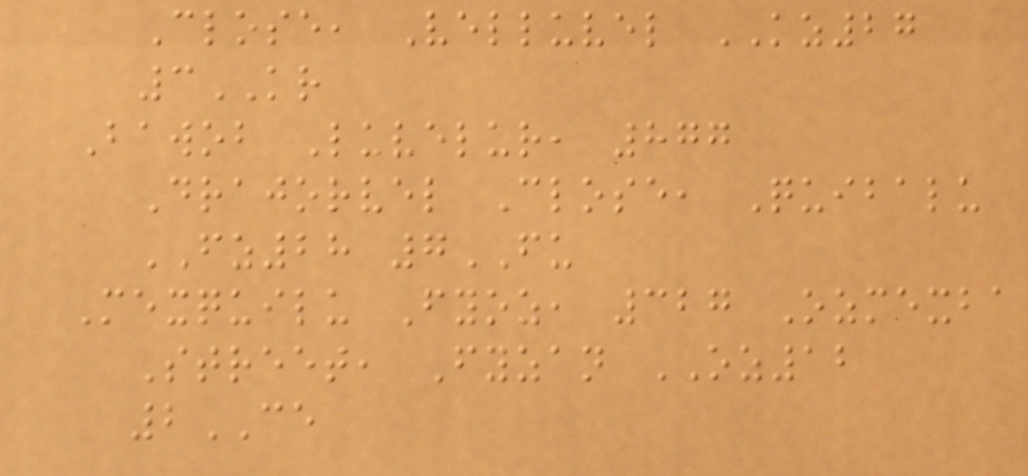Close, Velluvel KZ27
3KR
Bawob Luvelur, 877
Drajorvel Close, Quibalu
FZ28 7FU
Mexquilu Fyoz, 327 Ozmexba
Street, Fyzan OZ12
2CE
